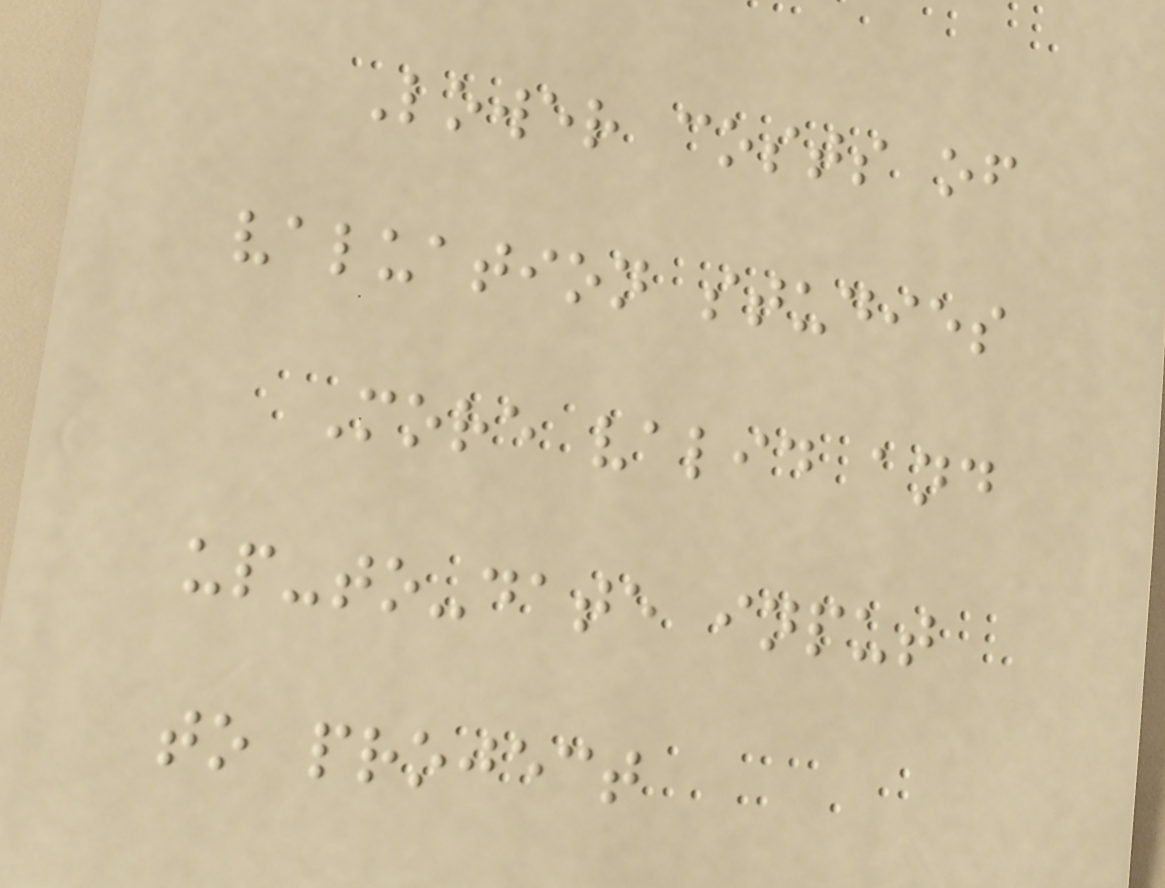Lower costs of
valuation studies
More valid and
up-to-date input
to project
